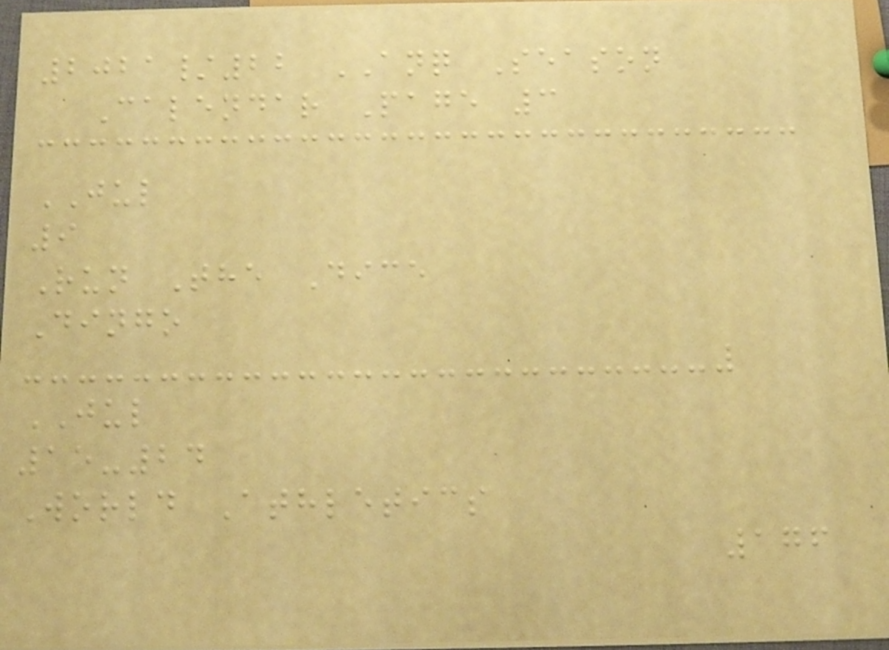2021/22 ANQ Season
Calendar Page 3
JUL
9
Run The Dice
Dingo
JUL
15-24
World Athletics
176
